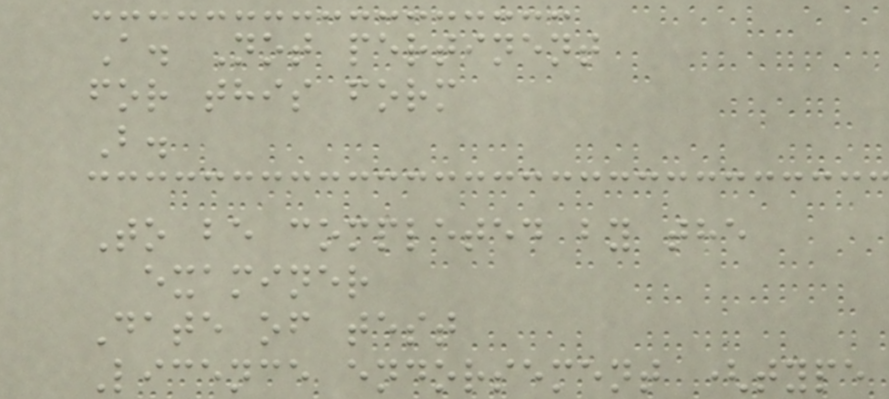A. Not pertinent
for this form
B.
To be completed by the
examiner
Date of test
Licence endorsement (type
